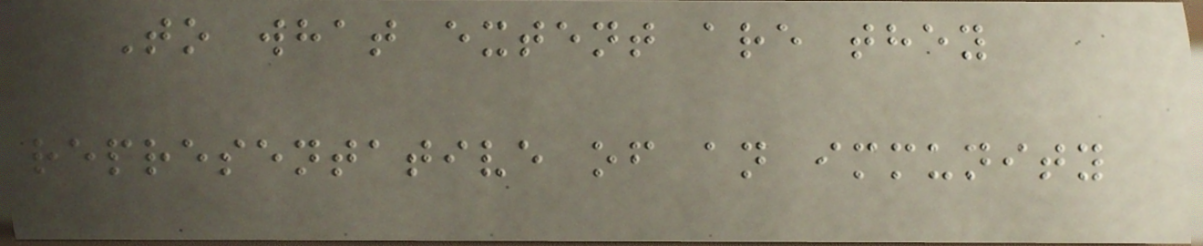To what extent are they
representative of an immunity
